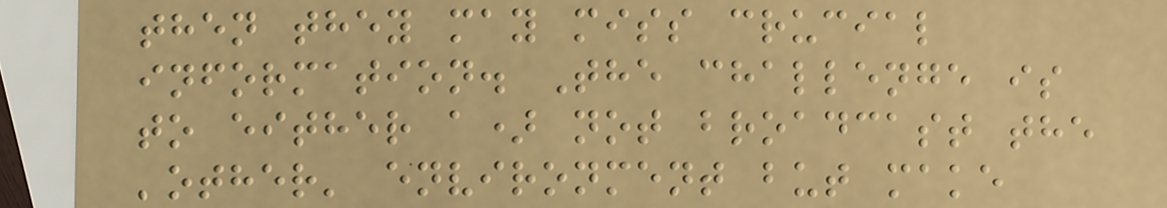then they may miss crucial
information. The challenge is
to either a) not broadcast the
'other' environment but make
